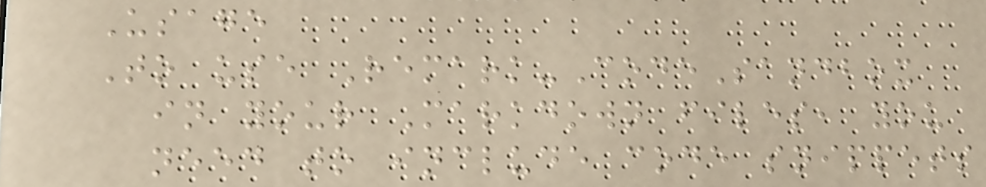Usage
To use Remark-CodeSandbox
in your Markdown files, you
need to include code snippets
